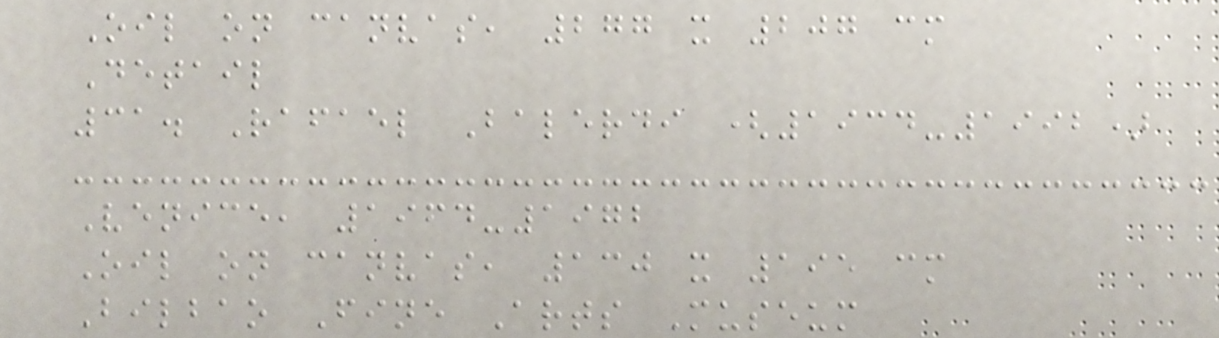Oil on canvas, 277 x 207 cm
Detail
31. Rafael Balerdi (1934-1992)
Venice, 1964-1972
Oil on canvas, 130 x 195 cm
Bilbao Fine Arts Museum
